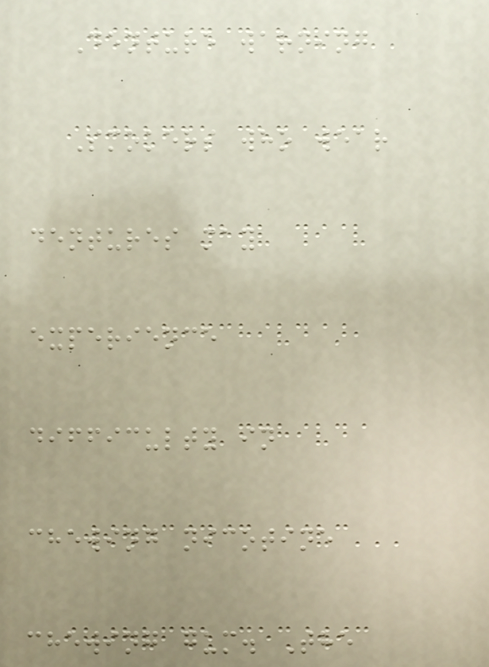Denture warning
Smokers who wear
dentures may
experience
difficulty in
chewing nicotine
chewing gum. The
